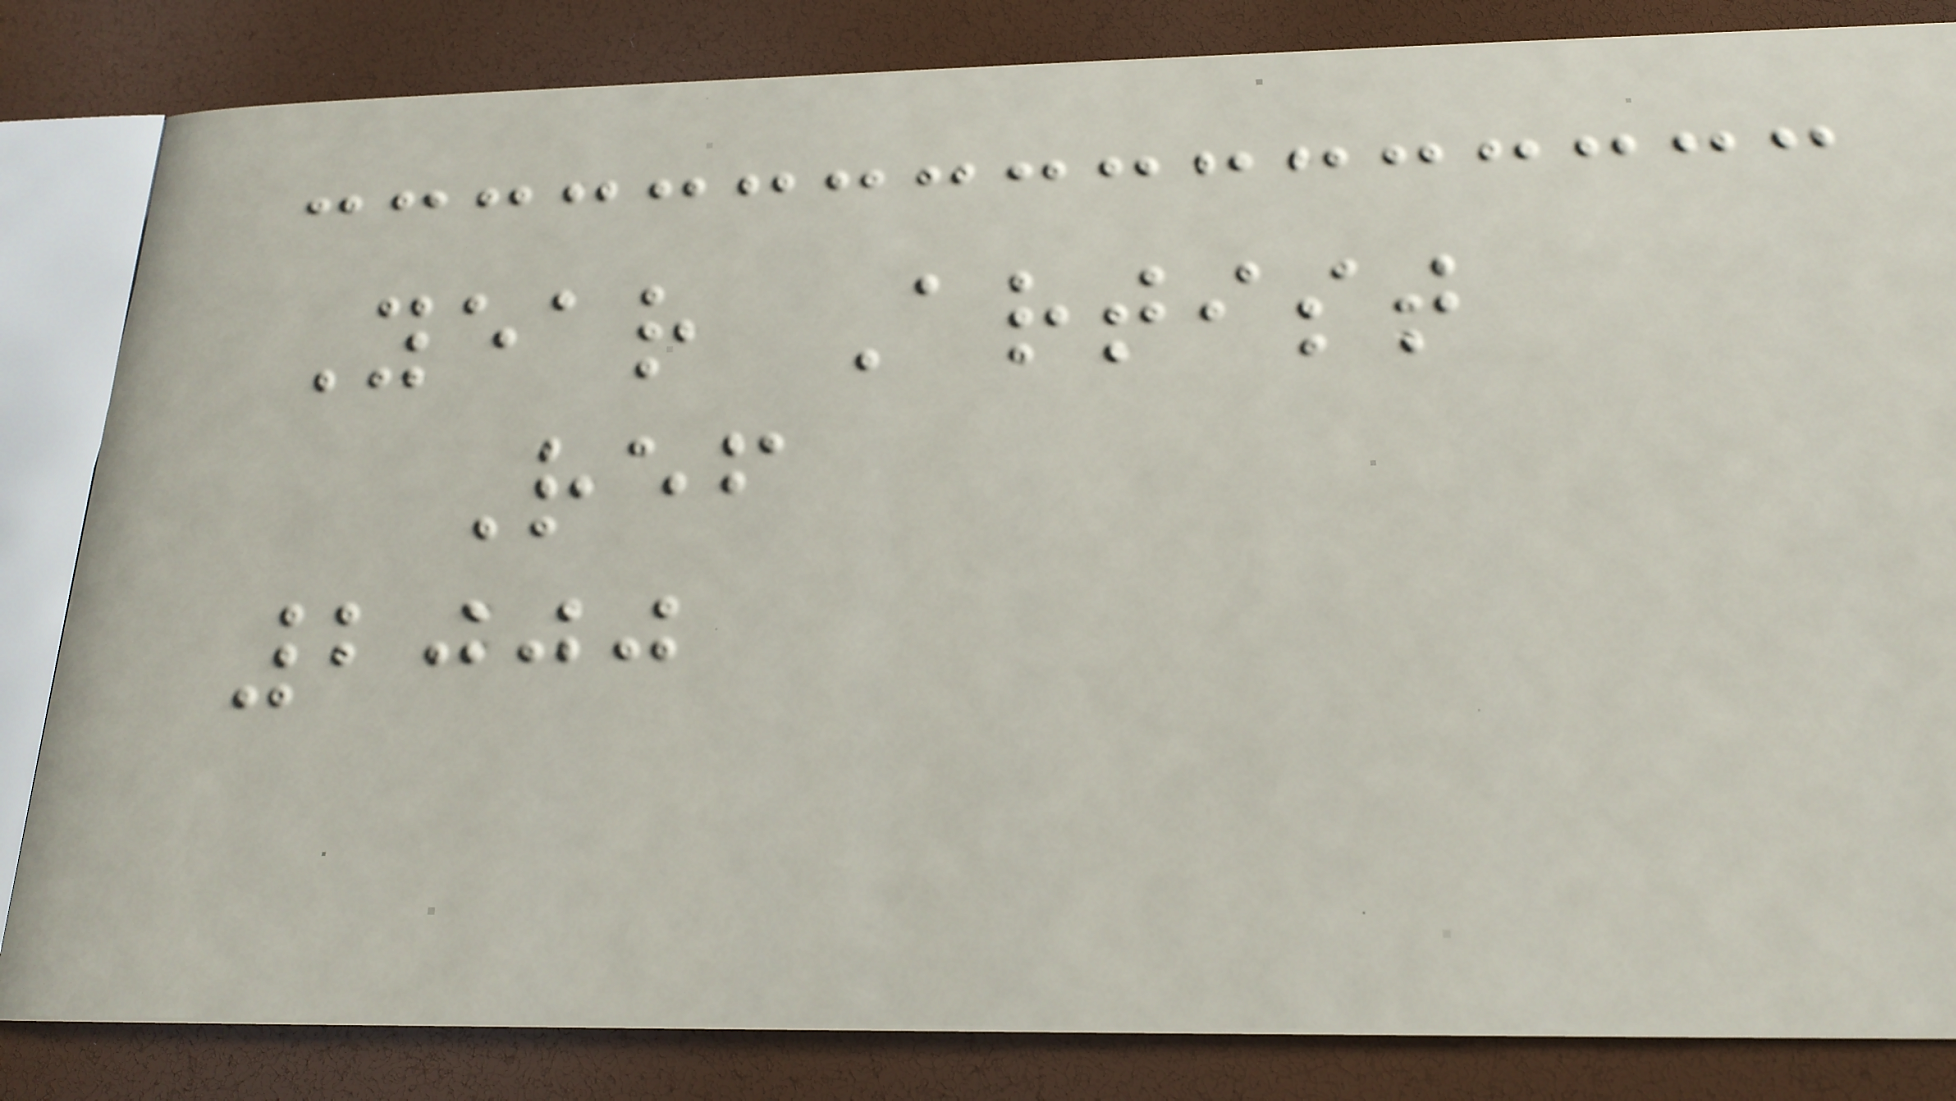Year Artist
Ref
2000
